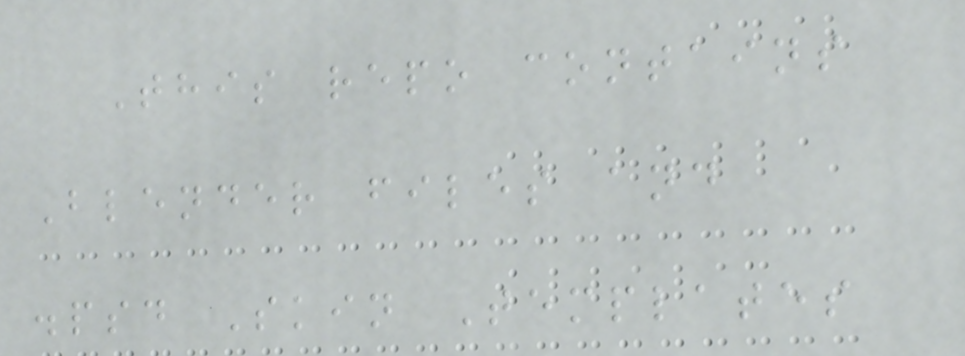This repo contains
Blender files and
.psd Skin Templates
